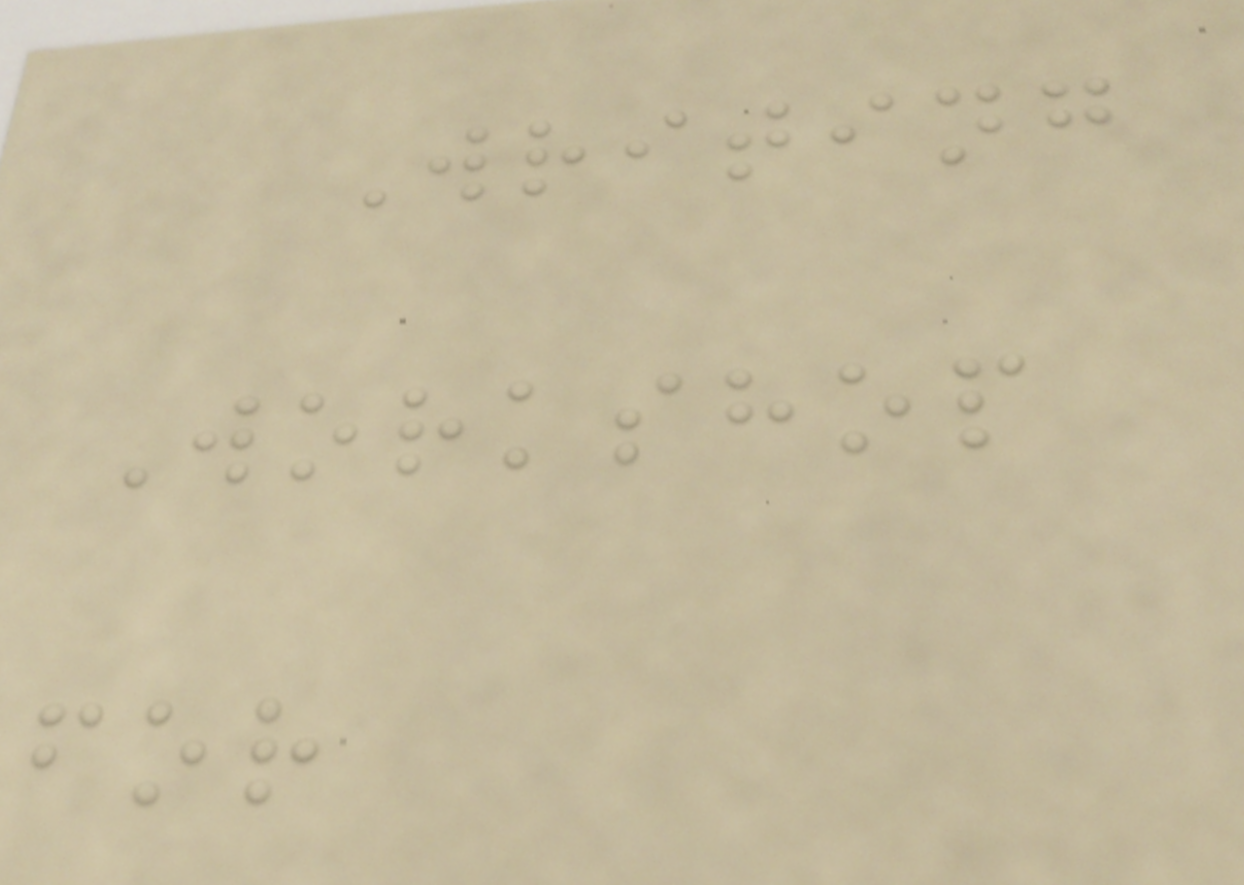Writing
Workshop
for
